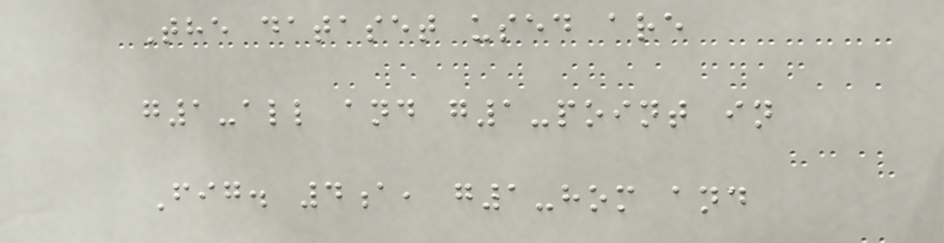The dataset used are
g1-all and g1-point in
Fig. 4a, g1-hom and
